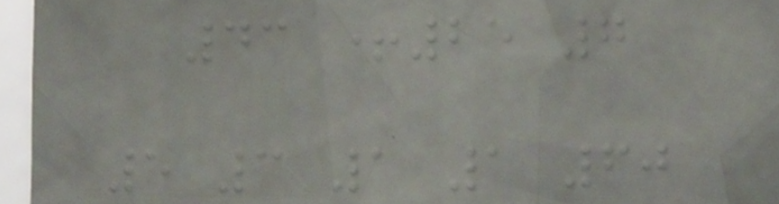43 +25 7
5 3 1 1 60
